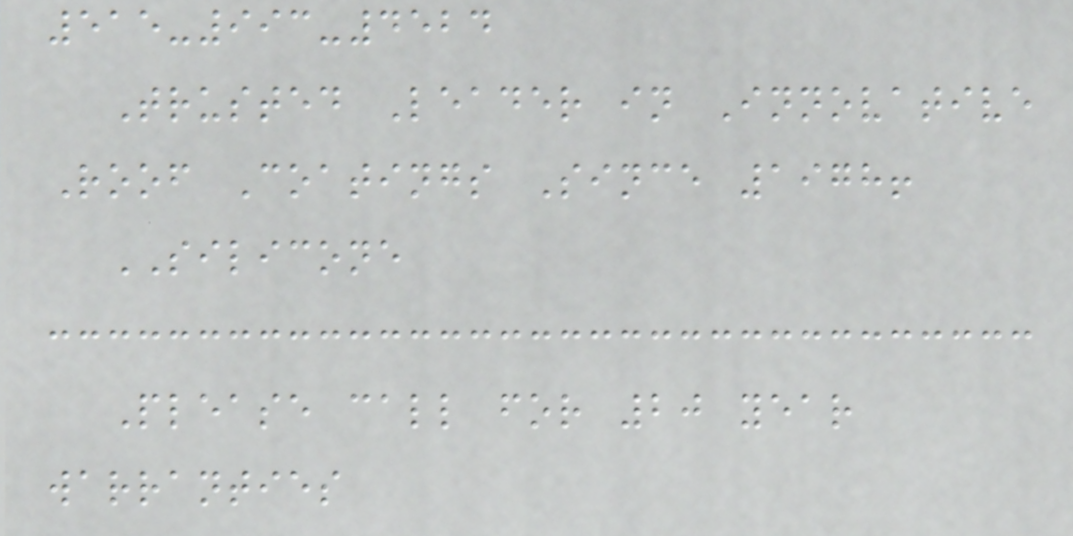515-993-4524
Trusted Leader in Innovative
Roof Coatings Since 1978!
SILICONE
Please call for 20 year
warranties
